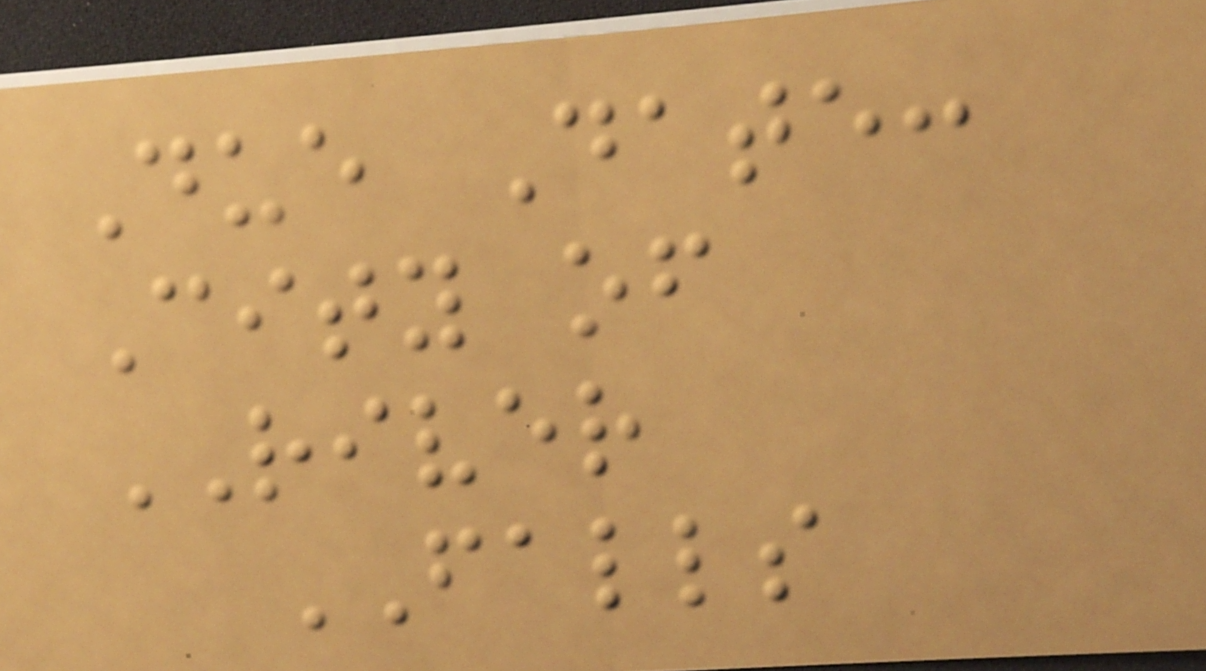Due Date:
City of
RIVER
FALLS
